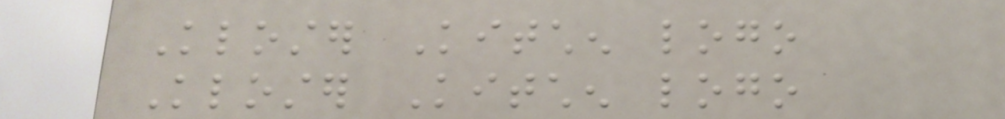Kloster Kitchen logo
Kloster Kitchen logo
